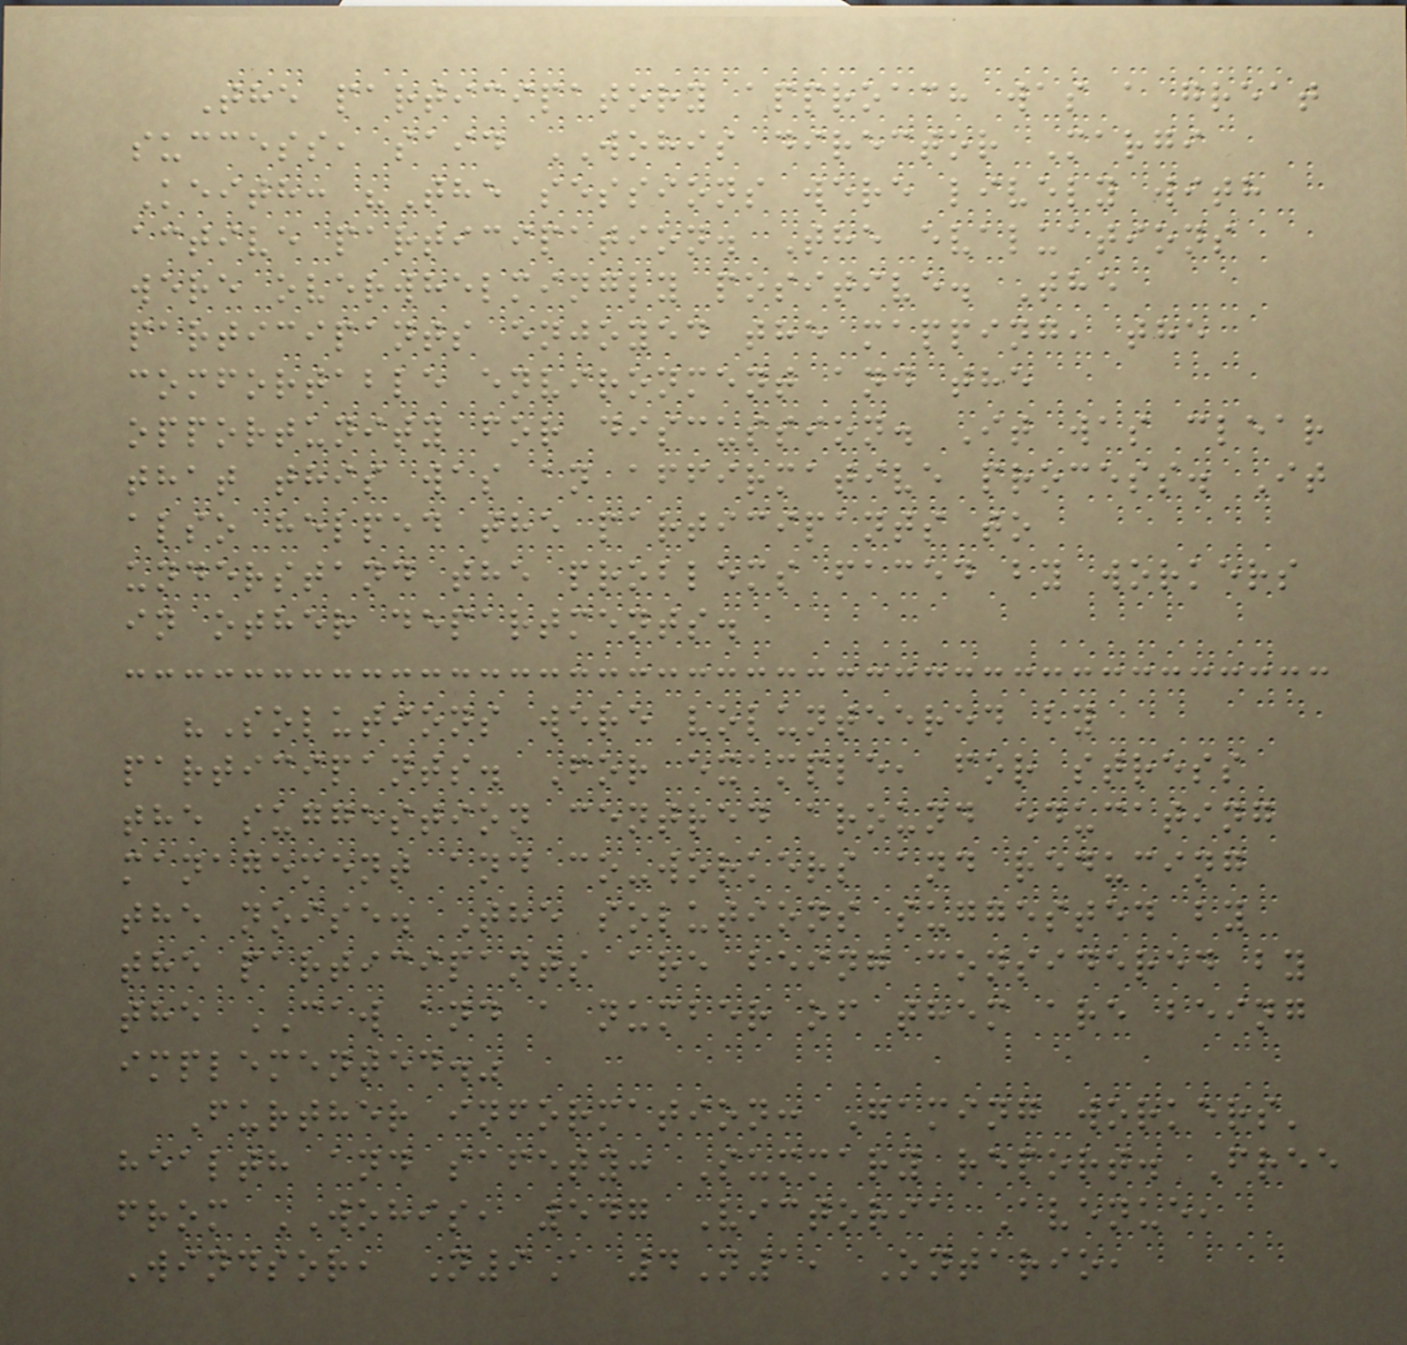The participatory approach was a great
success, said WOHIS director Margi
Keith: "The sessions were lively with
active participation. The evaluations
were overwhelmingly positive. The
participants enjoyed the mapping, the
comfortable environment and the
opportunity for discussion. It was clear
that this was an affirmative process. It
also helped the participants to
understand the problems faced by workers
in other departments.
"Solutions were volunteered by
participants. For example, for stress
the suggestion centred around educating
management and co-workers and reducing
the noise. The solutions suggested by
the participants are being considered by
the CAW and a number of them are being
implemented."
Further information: Gaming workers'
health and safety: Summary report. Free
from WOHIS, 547 Victoria Avenue,
Windsor, N9A 4N1, Ontario,
